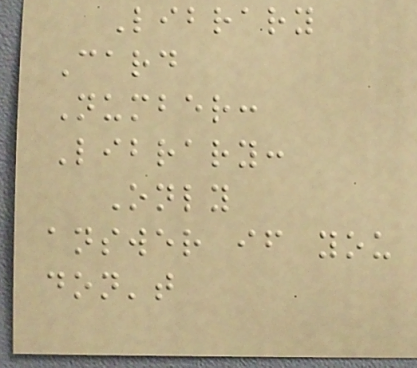Library
Card
Number:
Library:
Only
answer if you
don't
